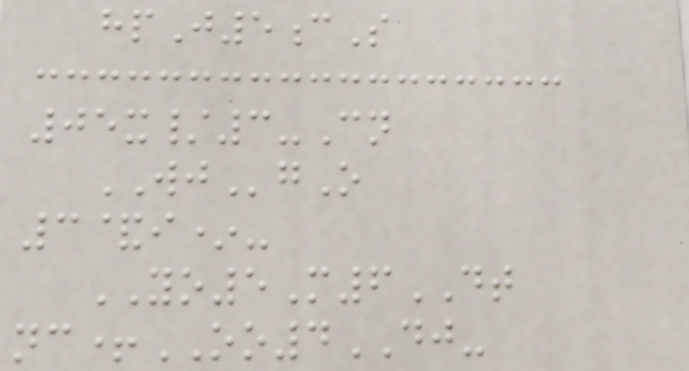hpJ5cS
05x/3-Cn
WJgO
3&i*-
YO5M6DT
nc+OO4DJ-
